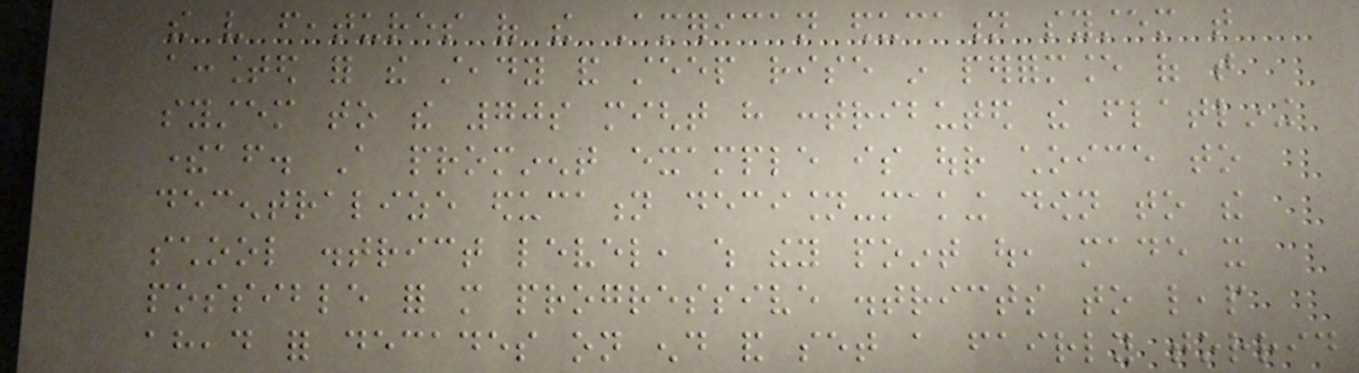the very features of the American education system that
accounted for the steady and steep rise in performance of that
system to the 70s might have contributed the flatlining
thereafter. A prominent example is our choice to
decentralize education decision-making down to the
school district level, which they point out, made it
possible for more progressive districts to leap
ahead for decades on end and set a fairly torrid
